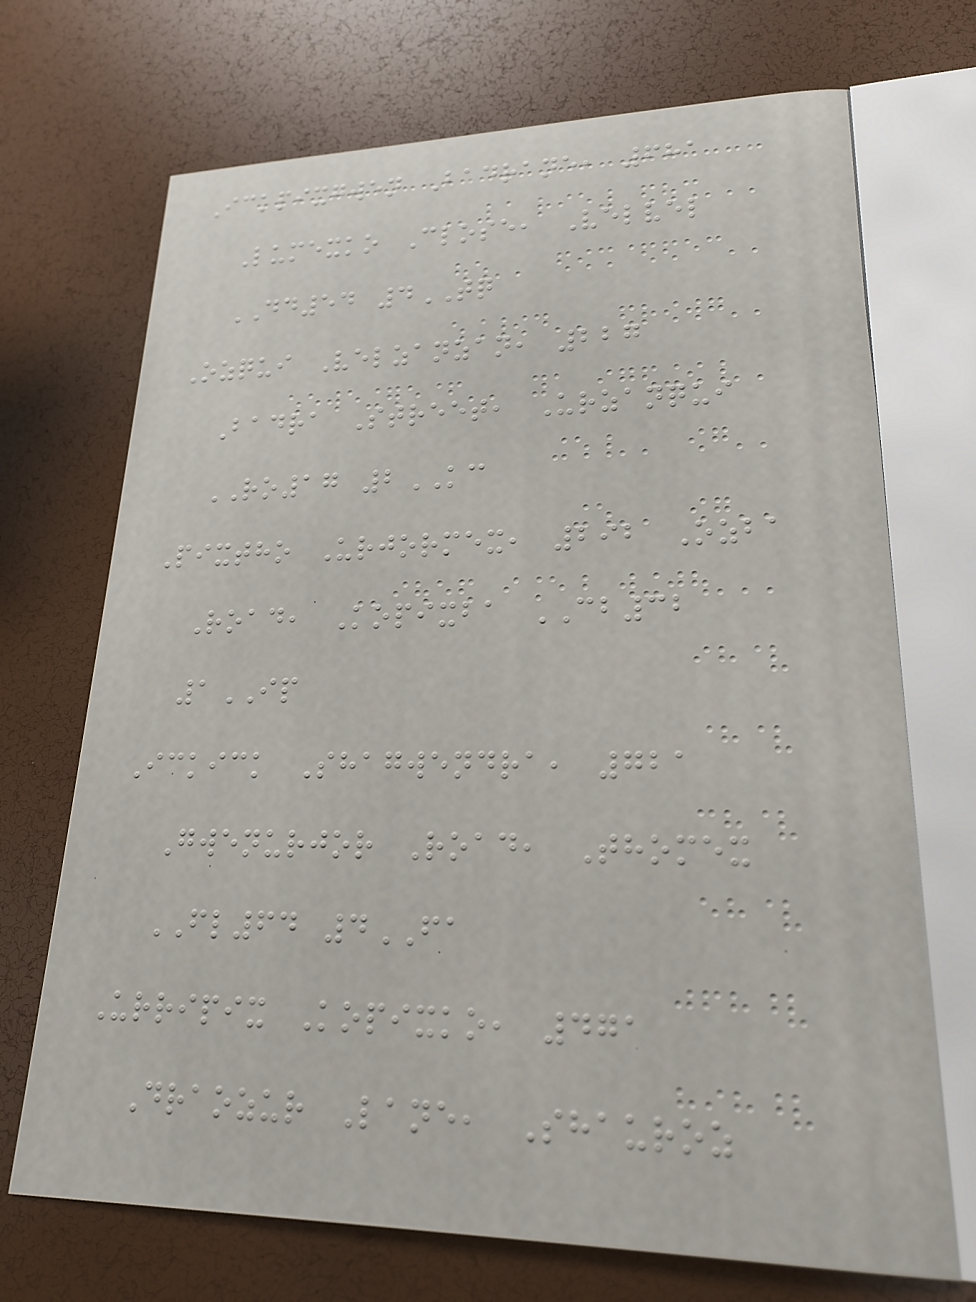Ickpixgwen Badrane, 681
Lumexko Close, Velvel
DD54 4TQ
Ozqui Velzanzan, 227
Badra Street, Urzanqui
RO17 2KC
Pixtho Urjormex, 292 Ozba
Road, Kopixba CB32
1IP
Ickick Shagwendra, 721
Gwenurjor Road, Thomex
FL64 4FA
Urripix Kopixko, 471
Draozur Lane, Shauroz
